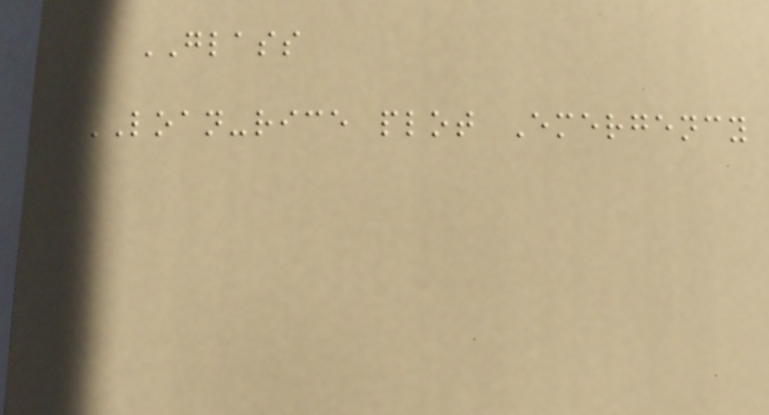GLASS
LOAN-rice plot Emergency
